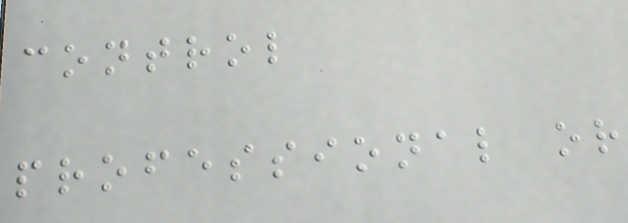control
professional or
